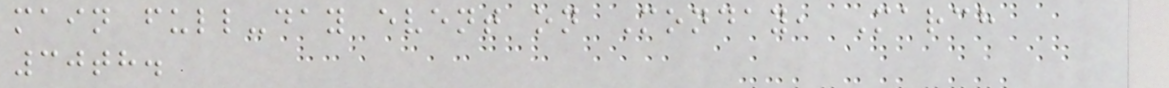main full-day event on Monday, March
30th.
